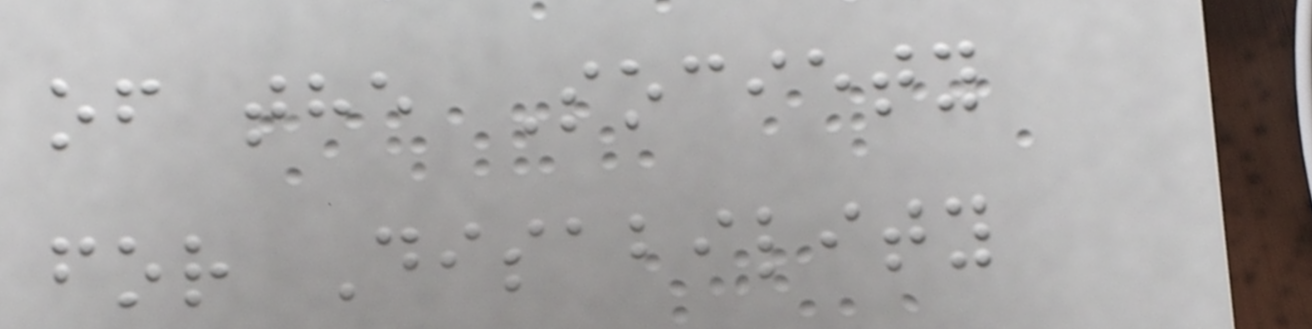of the Society
for Disability
